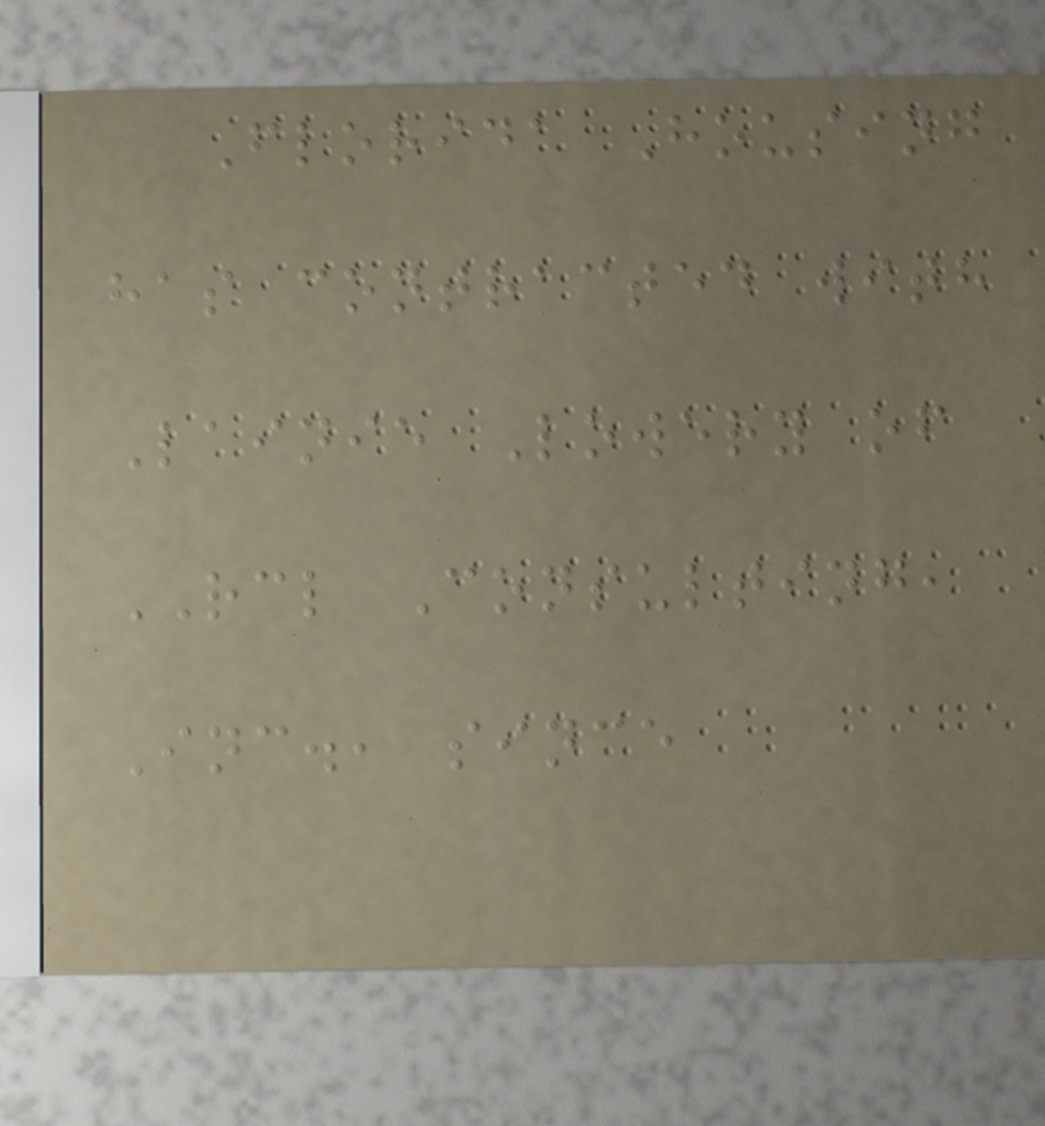Florida Housing
has contracted with
Lainie Lowery of
RCL Consulting,
Inc., since
